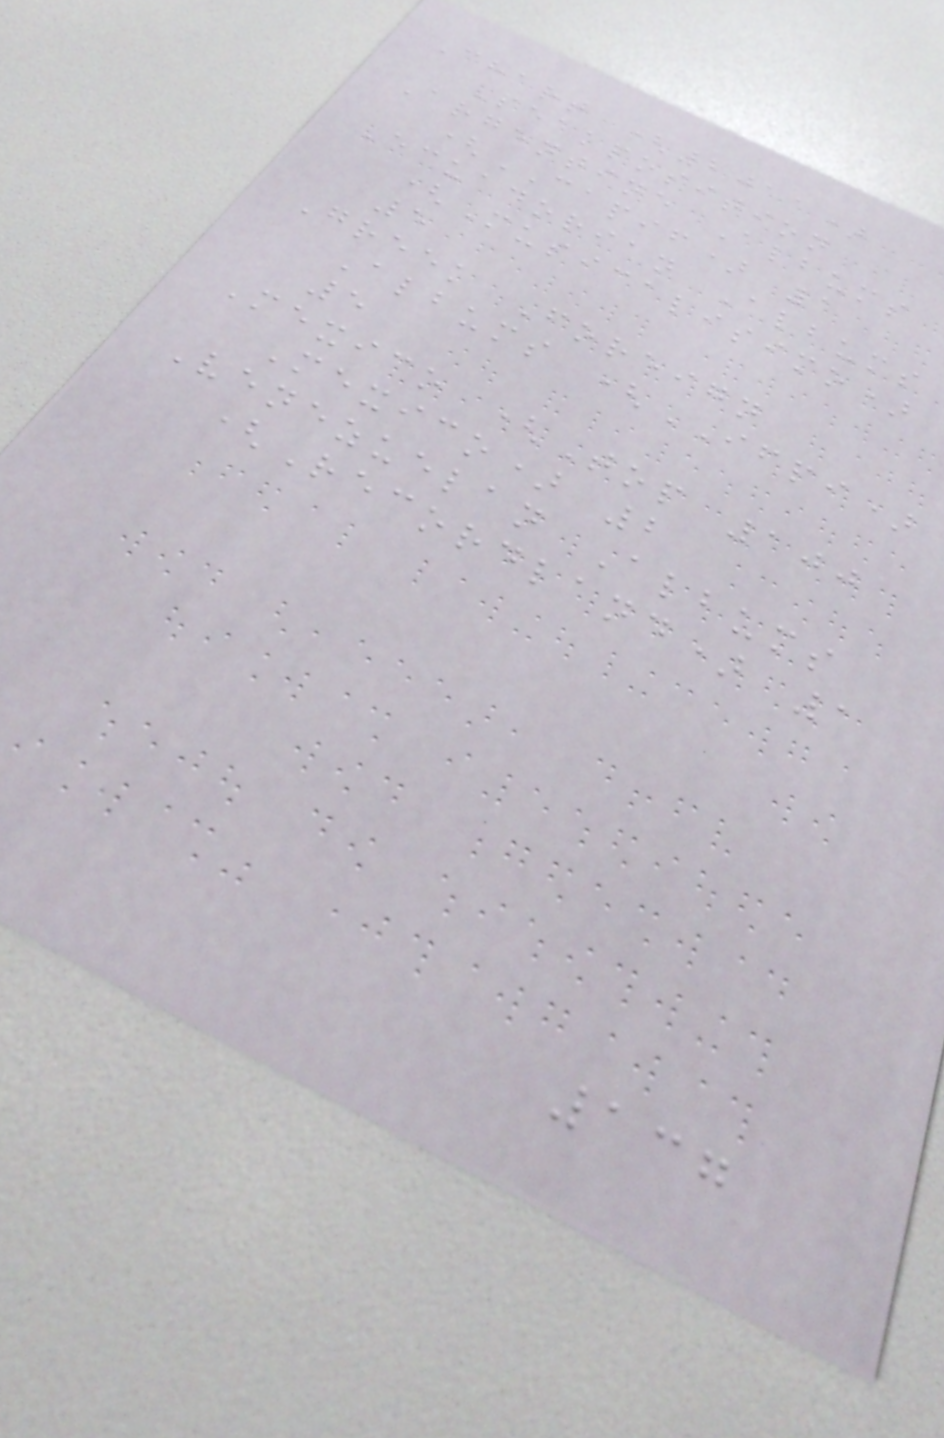Chart (2011)
Peakposition
Argentine Albums
(CAPIF) 1
Ecuadorian Albums
(Musicalisimo)
5
Greek Foreign
Albums (IFPI)
5
Mexico (Top 100
Mexico) 2
Venezuelan Albums
(Recordland) 1
137
